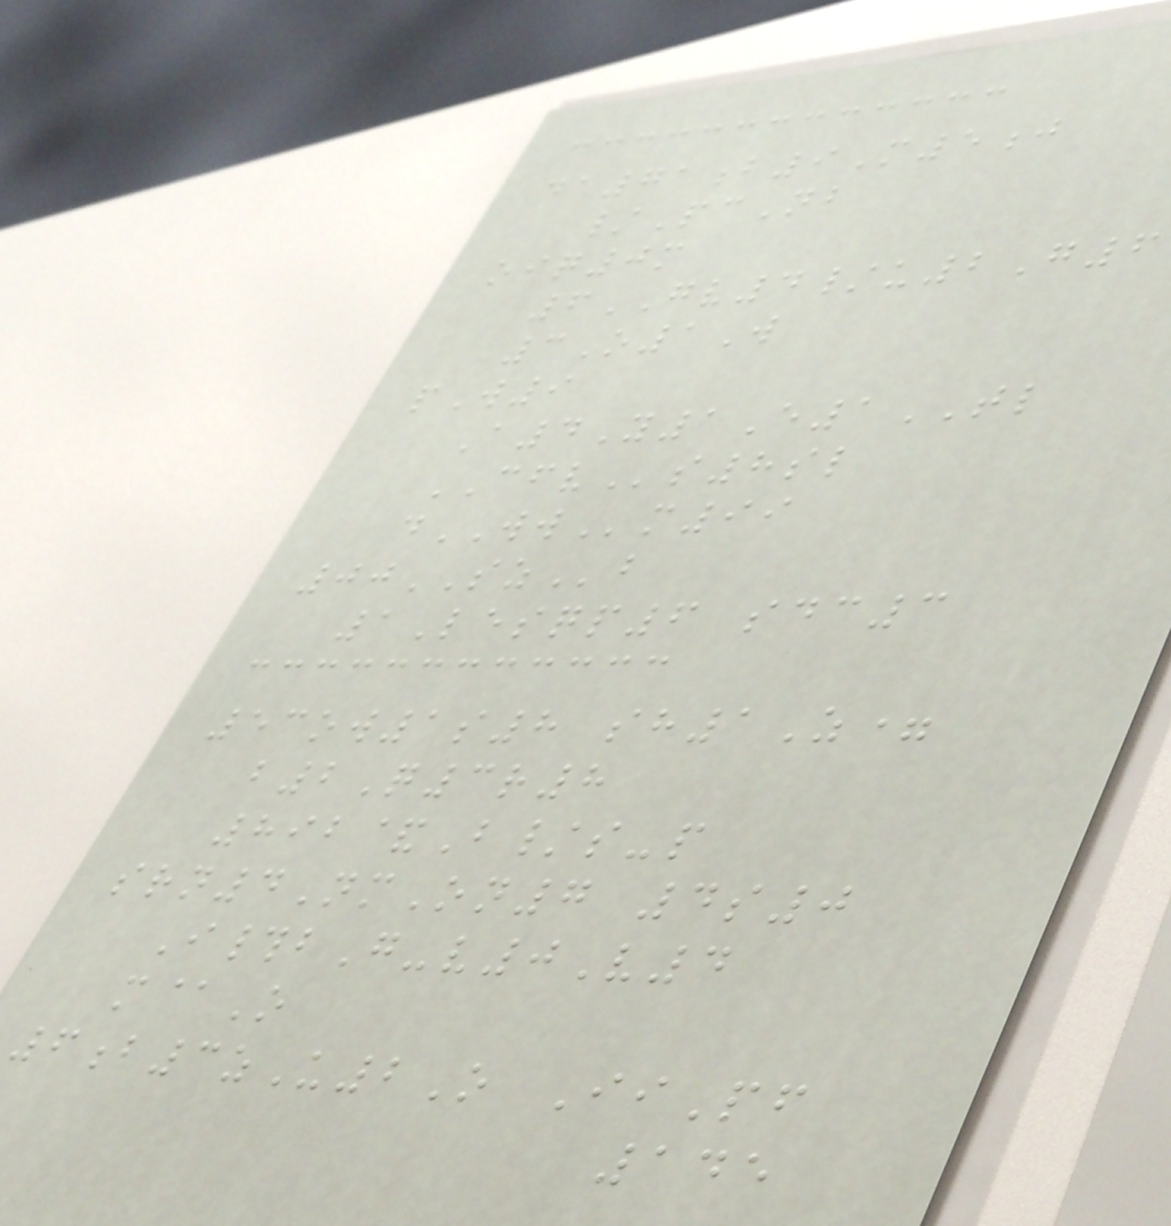da71b9M5j
/PcNb
oiq0m
6GV4/u2G6
3O1W
pW9
A4Y1E1TL
CFVs8sl
dWWm99
00SZb
1Lesqp6 sdc3
53ow1s8 sh1Z=
b2Q3r8
892&B/s-p
srn4NmOn7 4s0
I#bG-v0V4
m@O
6b3zU2O IiPf
145
